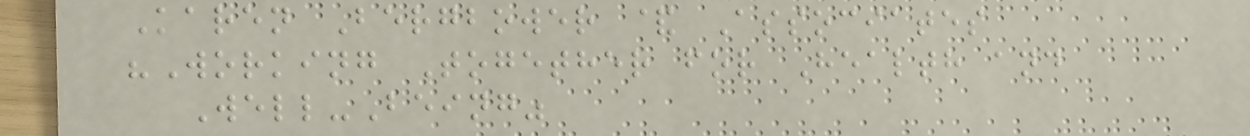Karen Bergbower & Associates
"Working Together for Health and
Well-Being"
